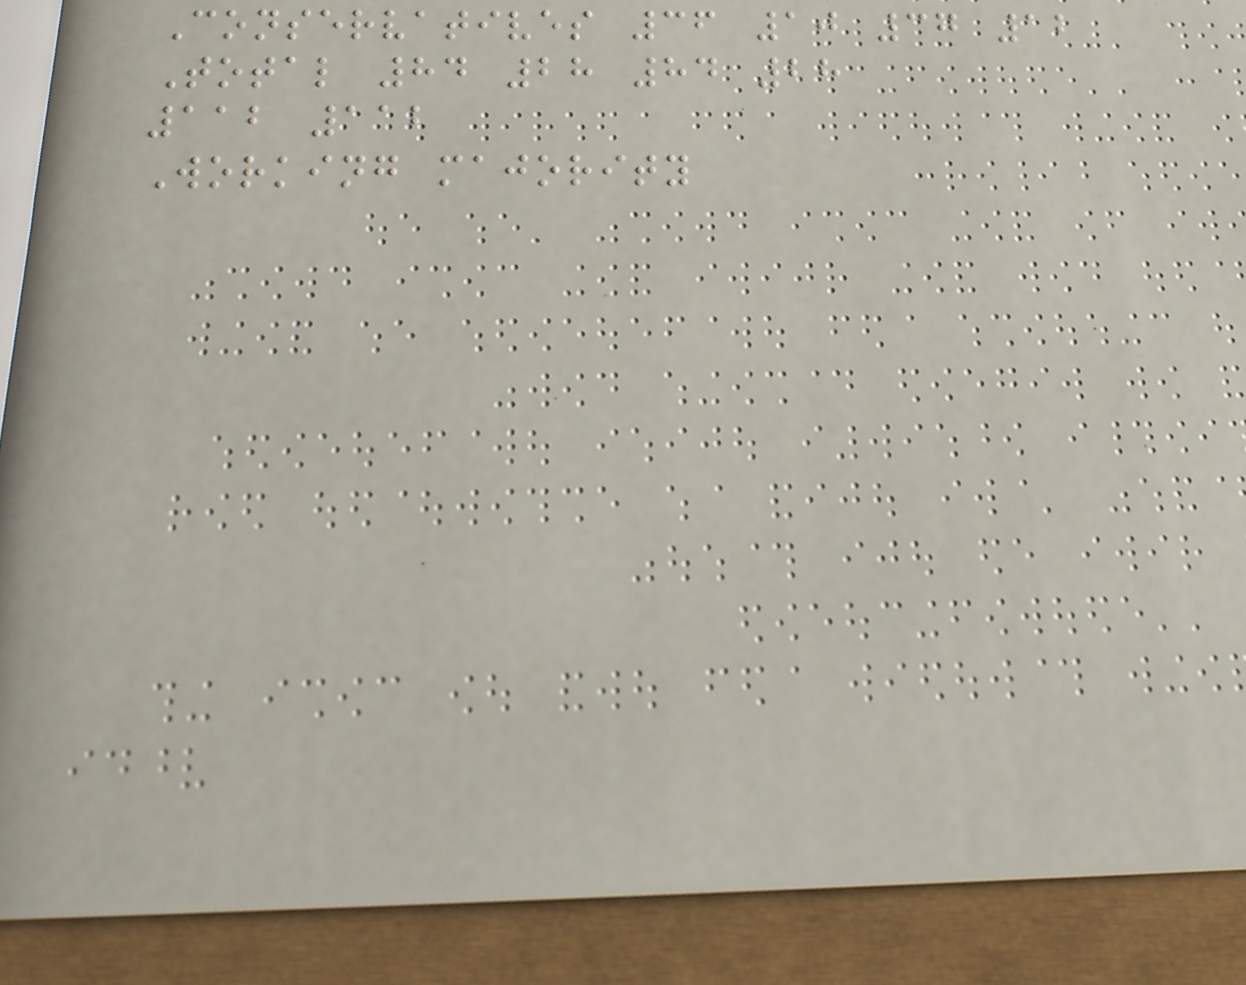Conservatives 36 10 37 12
Total 84 28 84 28
112 112
Working majority
